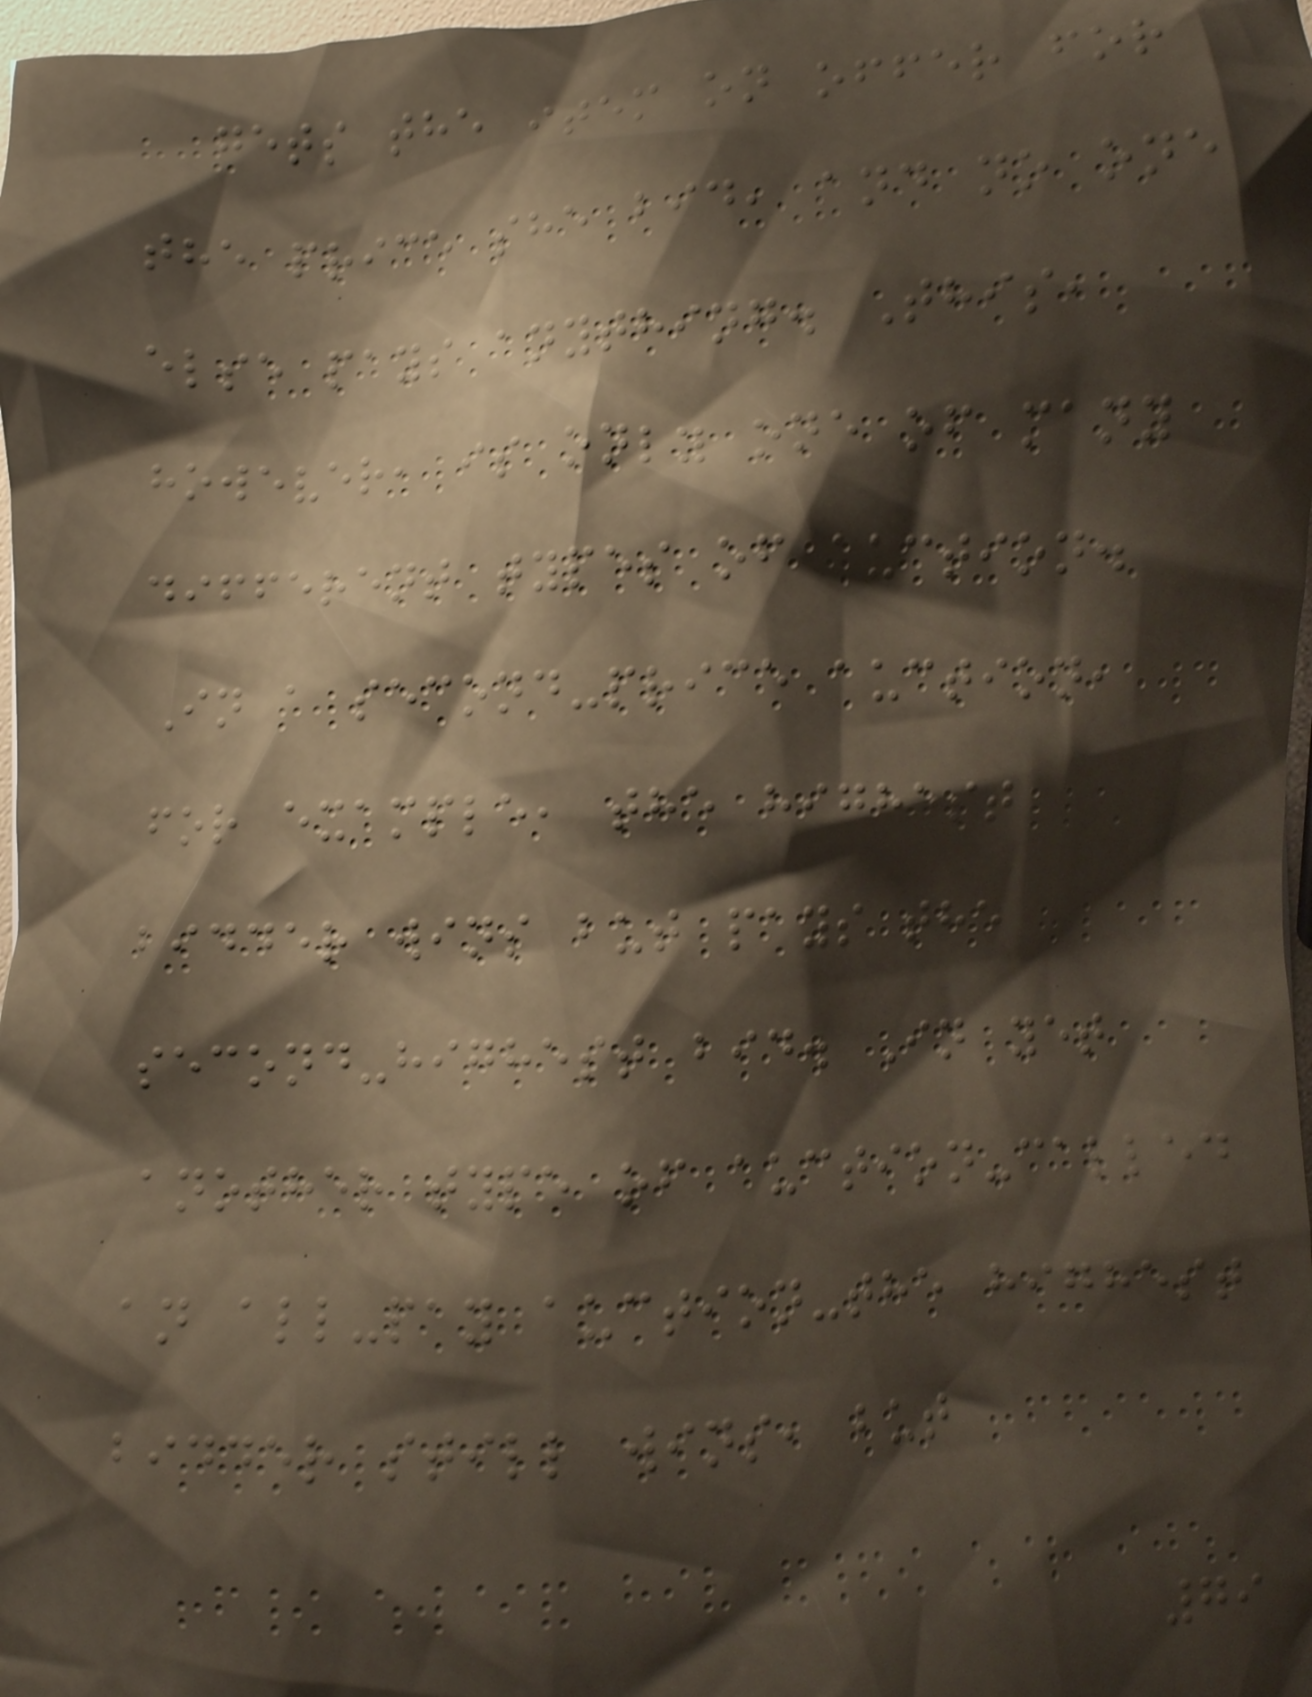gets the item on offer for
the price she bid, and no one
else pays anything. This,
however, is only one of many
different types of auction.
In a second-price auction,
for example, the highest
bidder wins but pays the
second-highest bid. In yet
another type of auction-called
an all-pay auction-the highest
bidder still wins, but
79
